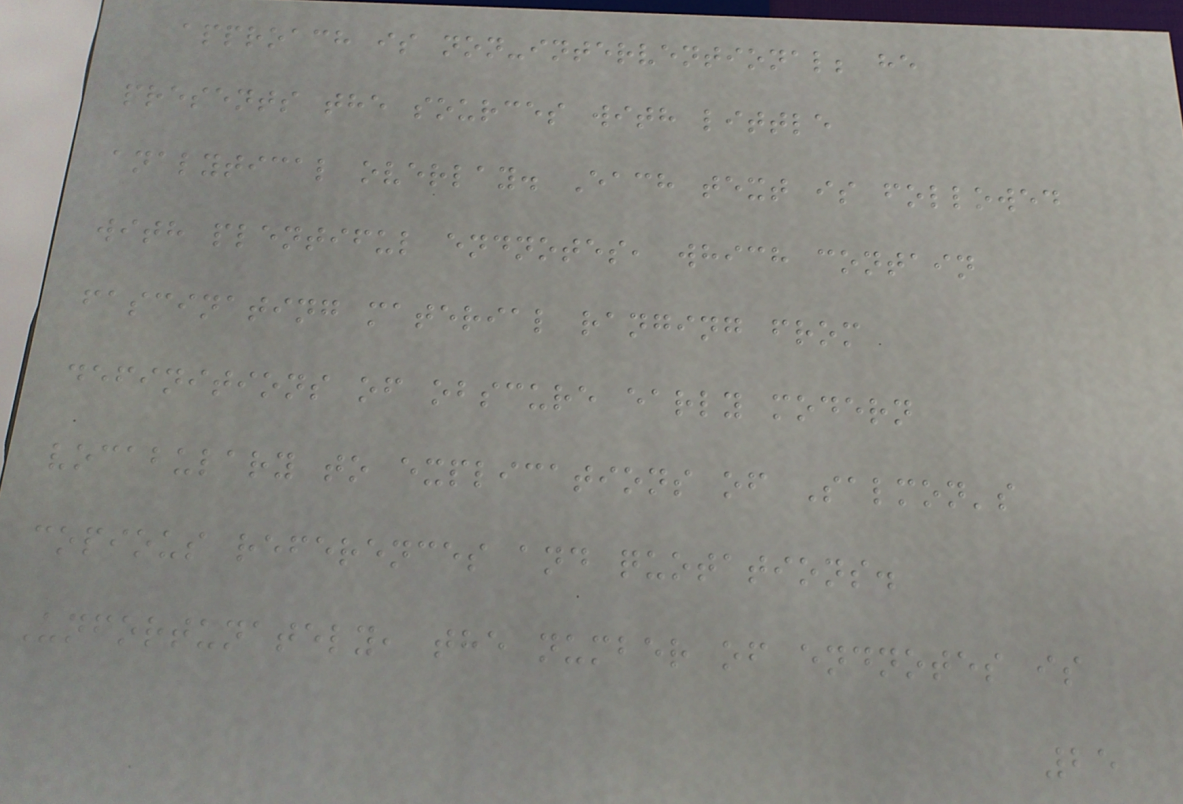approach is non-interventional; he
presents the sources with little
analytical overlay. Each text is followed
with plentiful endnotes, which contain
fascinating material ranging from
definitions of obscure early modern
vocabulary to explications of Salmon's
copious references and quotations.
Unfortunately, the number of endnotes is
25
